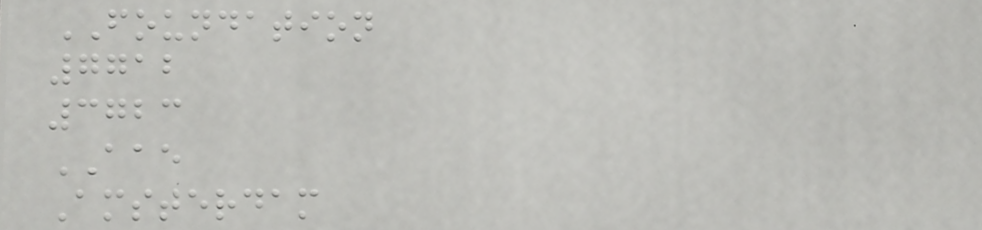FOUNDATION
7712
3723
AAE
Amsterdam
